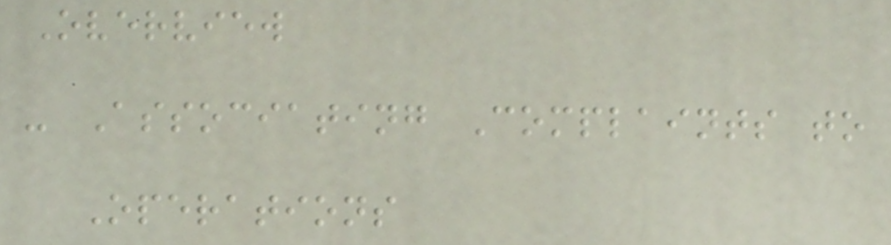Overview
- Associating Complaints to
Operations
